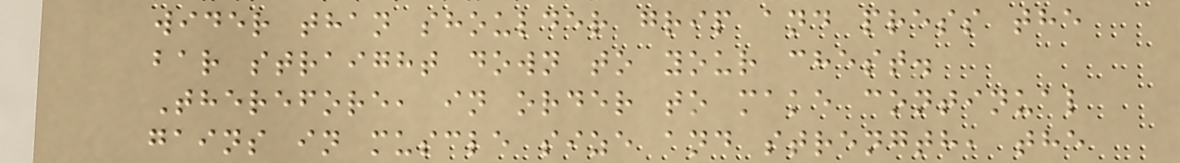wider than shoulder grip and press the
bar straight down to your chest.
Therefore, in order to make continual
gains in muscle size and strength, the
